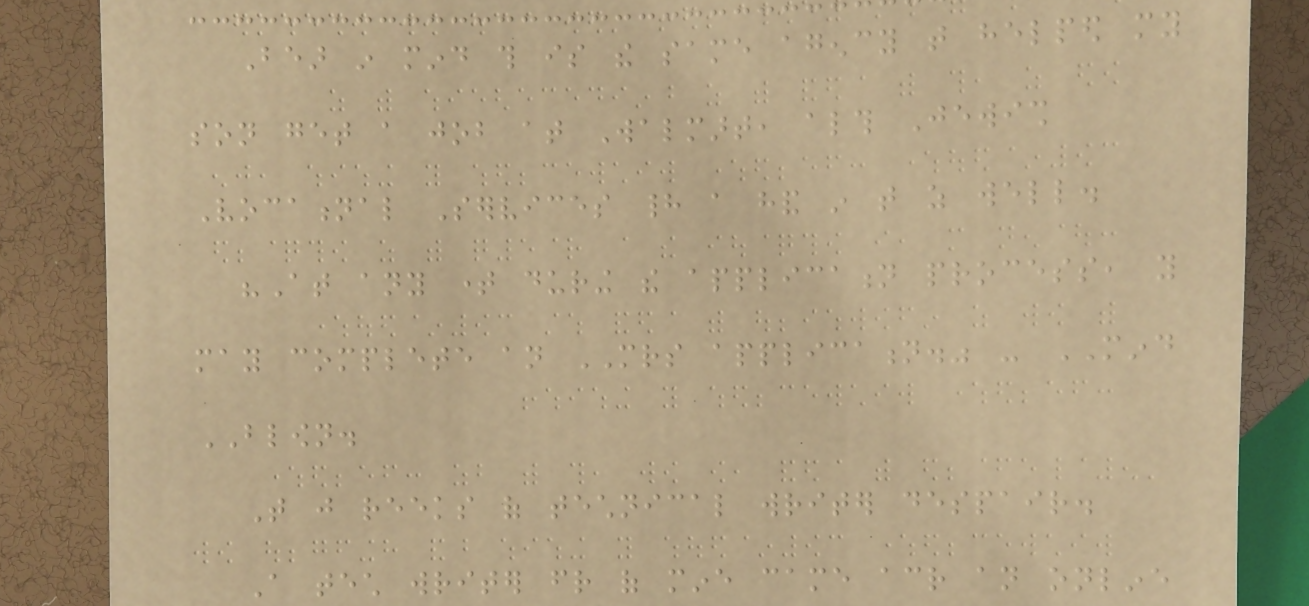Bear in mind this is the same agency that helped my
son get a job at Walmart, although Jewish
Vocational Services had a hand in that as well.
"At any time during the application process, you
may complete an MRS application." - MIND
BLOWN.
That just reeks of technical writer despair.
A tech writer friend of mine came across an online
